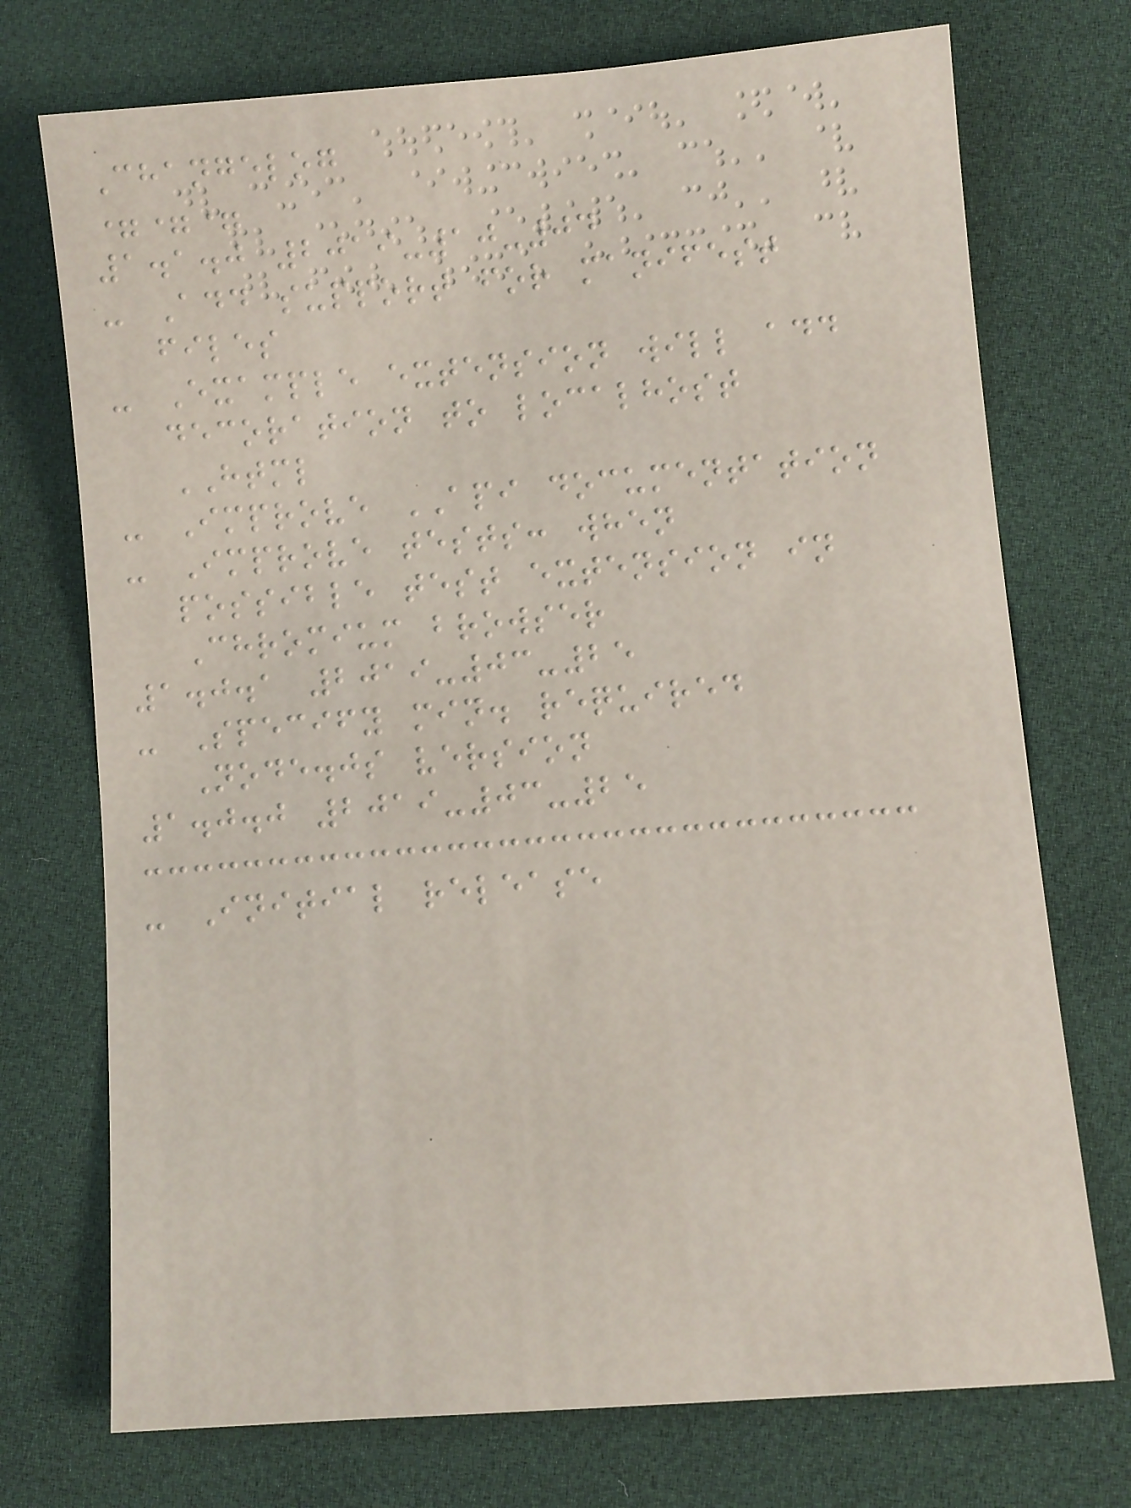Changelog
===
1.1.0 2019-10-04
- Add support for manifest
files
- Example extension will add
decoration to localhost
HTML
- Improve API documentation
- Improve tests: when
possible test extension in
Chromium browser
1.0.1 2019-03-25
- Specify min. required
Node.js version
1.0.0 2019-03-25
- Initial release
